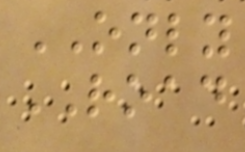ONLY
ROAD
